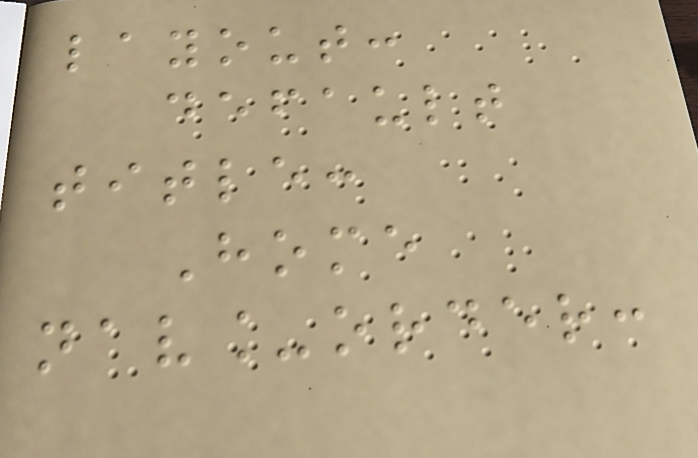layout:
default
title:
Home
nav_order:
